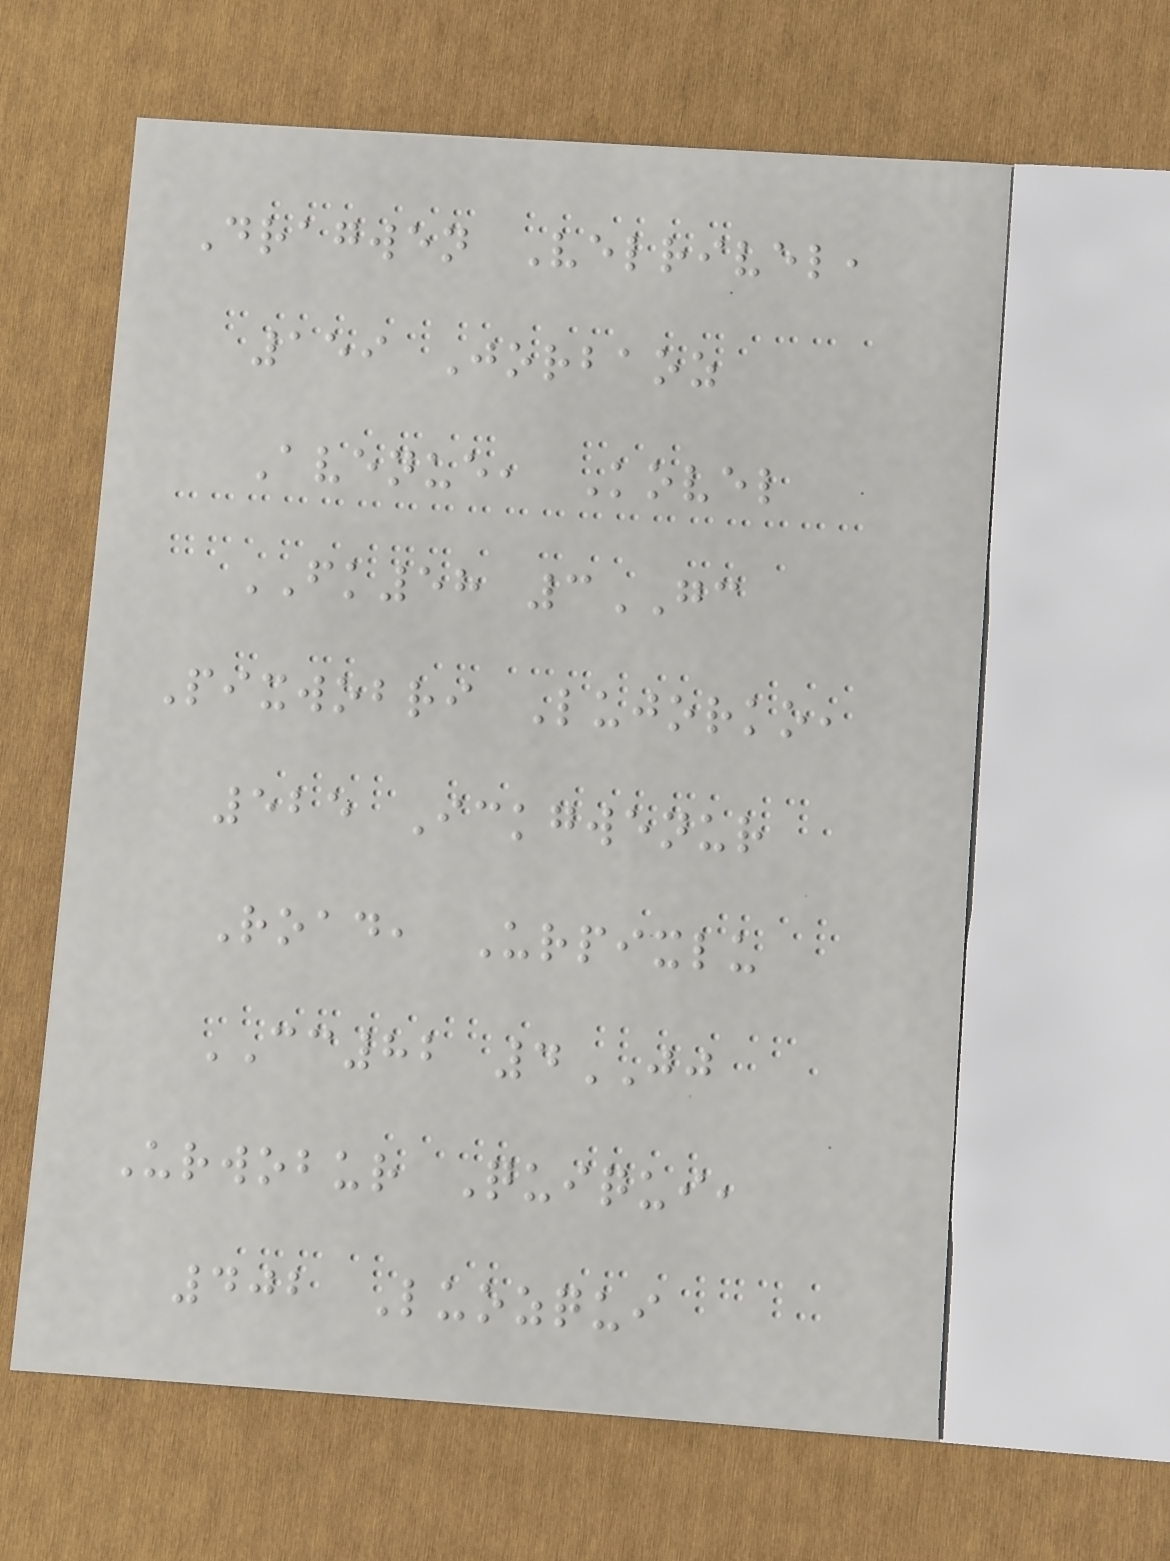Dragwen Velrivel,
159 Jorbaoz
Avenue, Kovel
FK58 3GC
Pixwobri Lujorko,
525 Ickgwenur
Road, Urpixlu
CC82 4JJ
Urwobur Quiqui,
402 Luozqui
